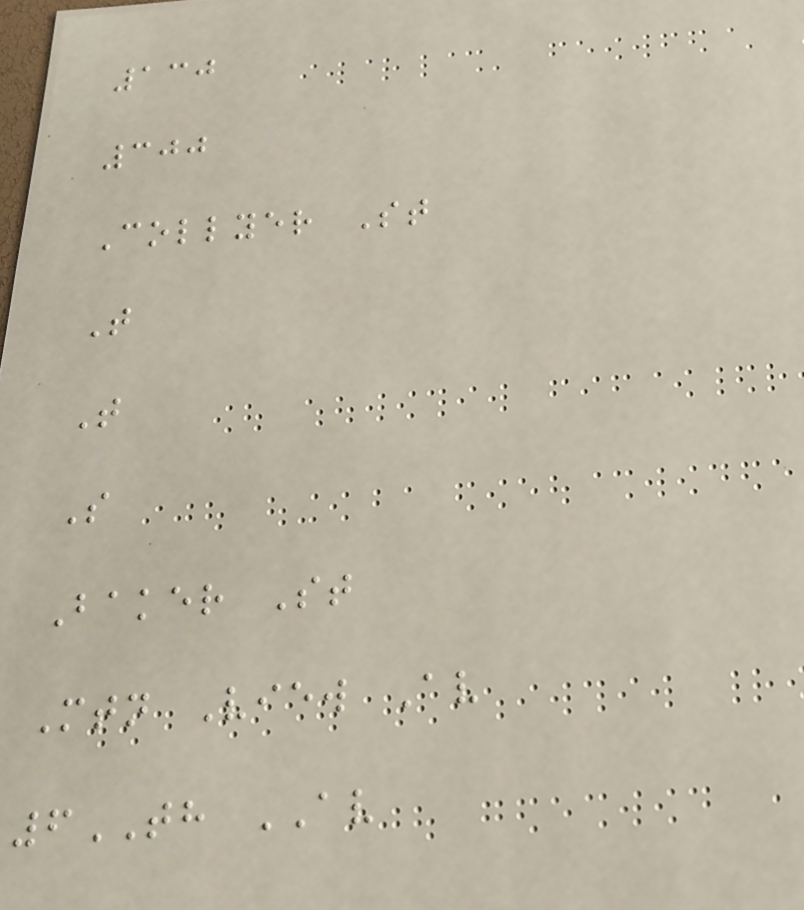130
300
Collyer St
T
T
S
Baker St
Mtn View Av
6TH AV
